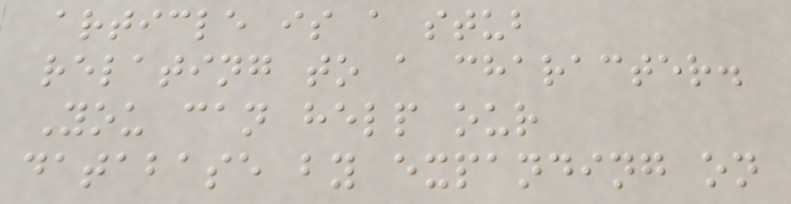article is a stub
relating to a character.
You can help our
database by expanding on
